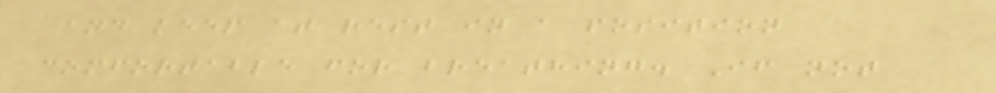and keep at rest in a position
comfortable for breathing. If not
